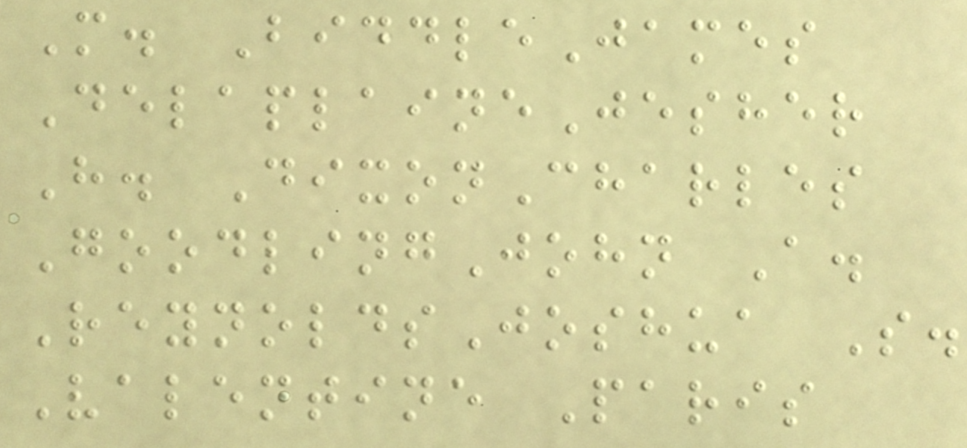M. BiddleJames
DelaplaineJesher
H. DixonCharles
GoodlingJohn A.
ReynoldsJoshua S.
Valentine Paris
